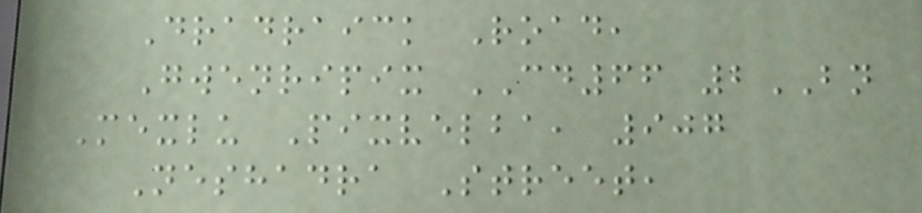Dradraick Road,
Gwenripix CD66 2BN
Mexlu Pixvelba, 907
Neshadra Street,
